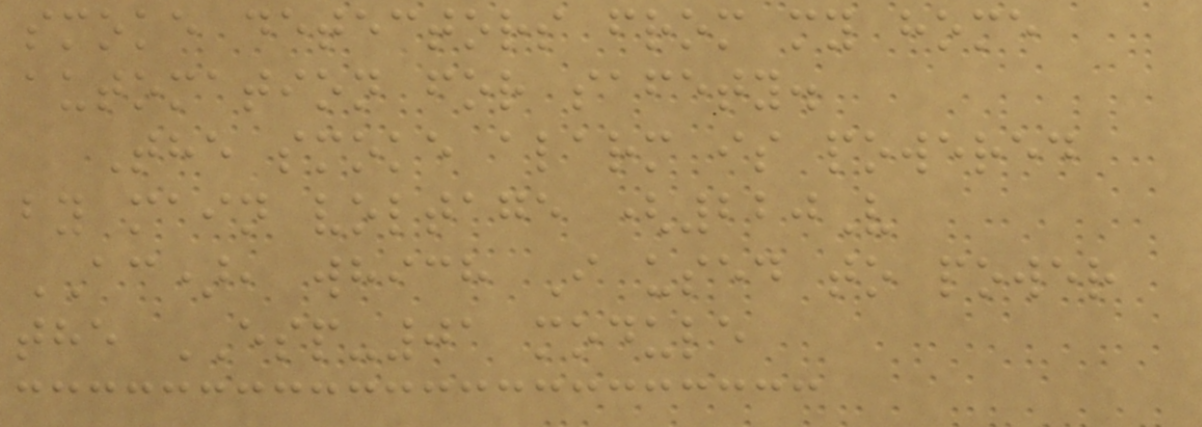smoke detectors from my home
automation for safety.
The smoke alarm is powered
by main voltage (220V
AC), which I used to power
the ESP-01 module
